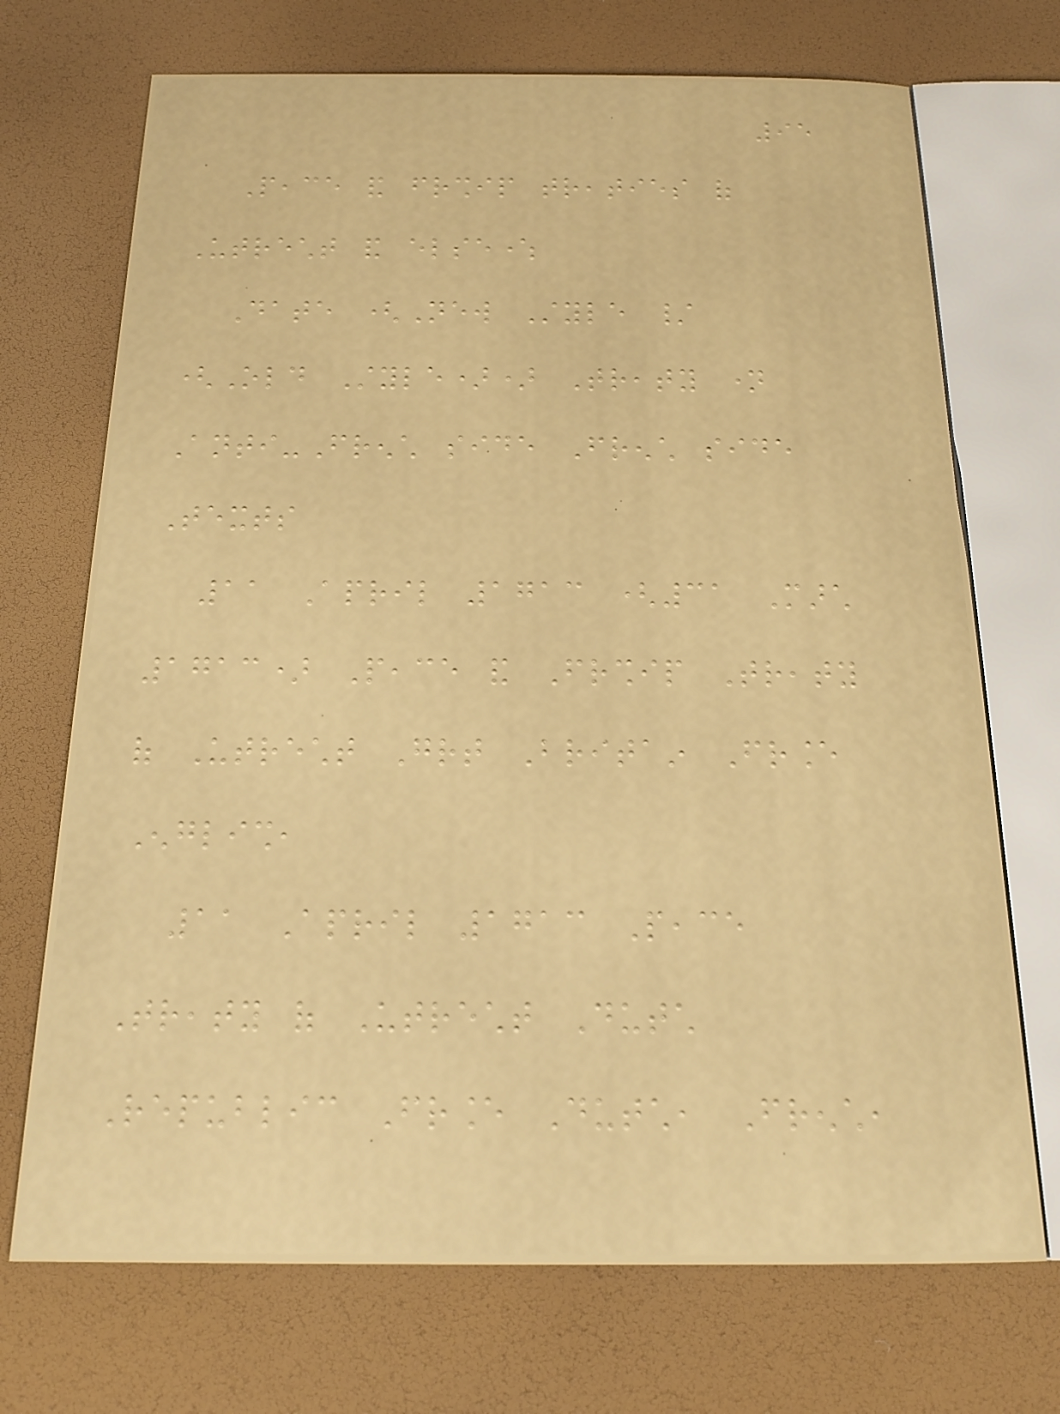95
Peace and friendship treaties of
Utrecht and elsewhere
Date (New Style /
(Old Style)) Treaty name
Anti-French side French side
Texts
11 April 1713 (31 March
1713) Peace and Friendship Treaty
of Utrecht Great Britain France
English,
11 April 1713 Peace
Treaty of Utrecht Dutch
Republic France Dutch, French,
